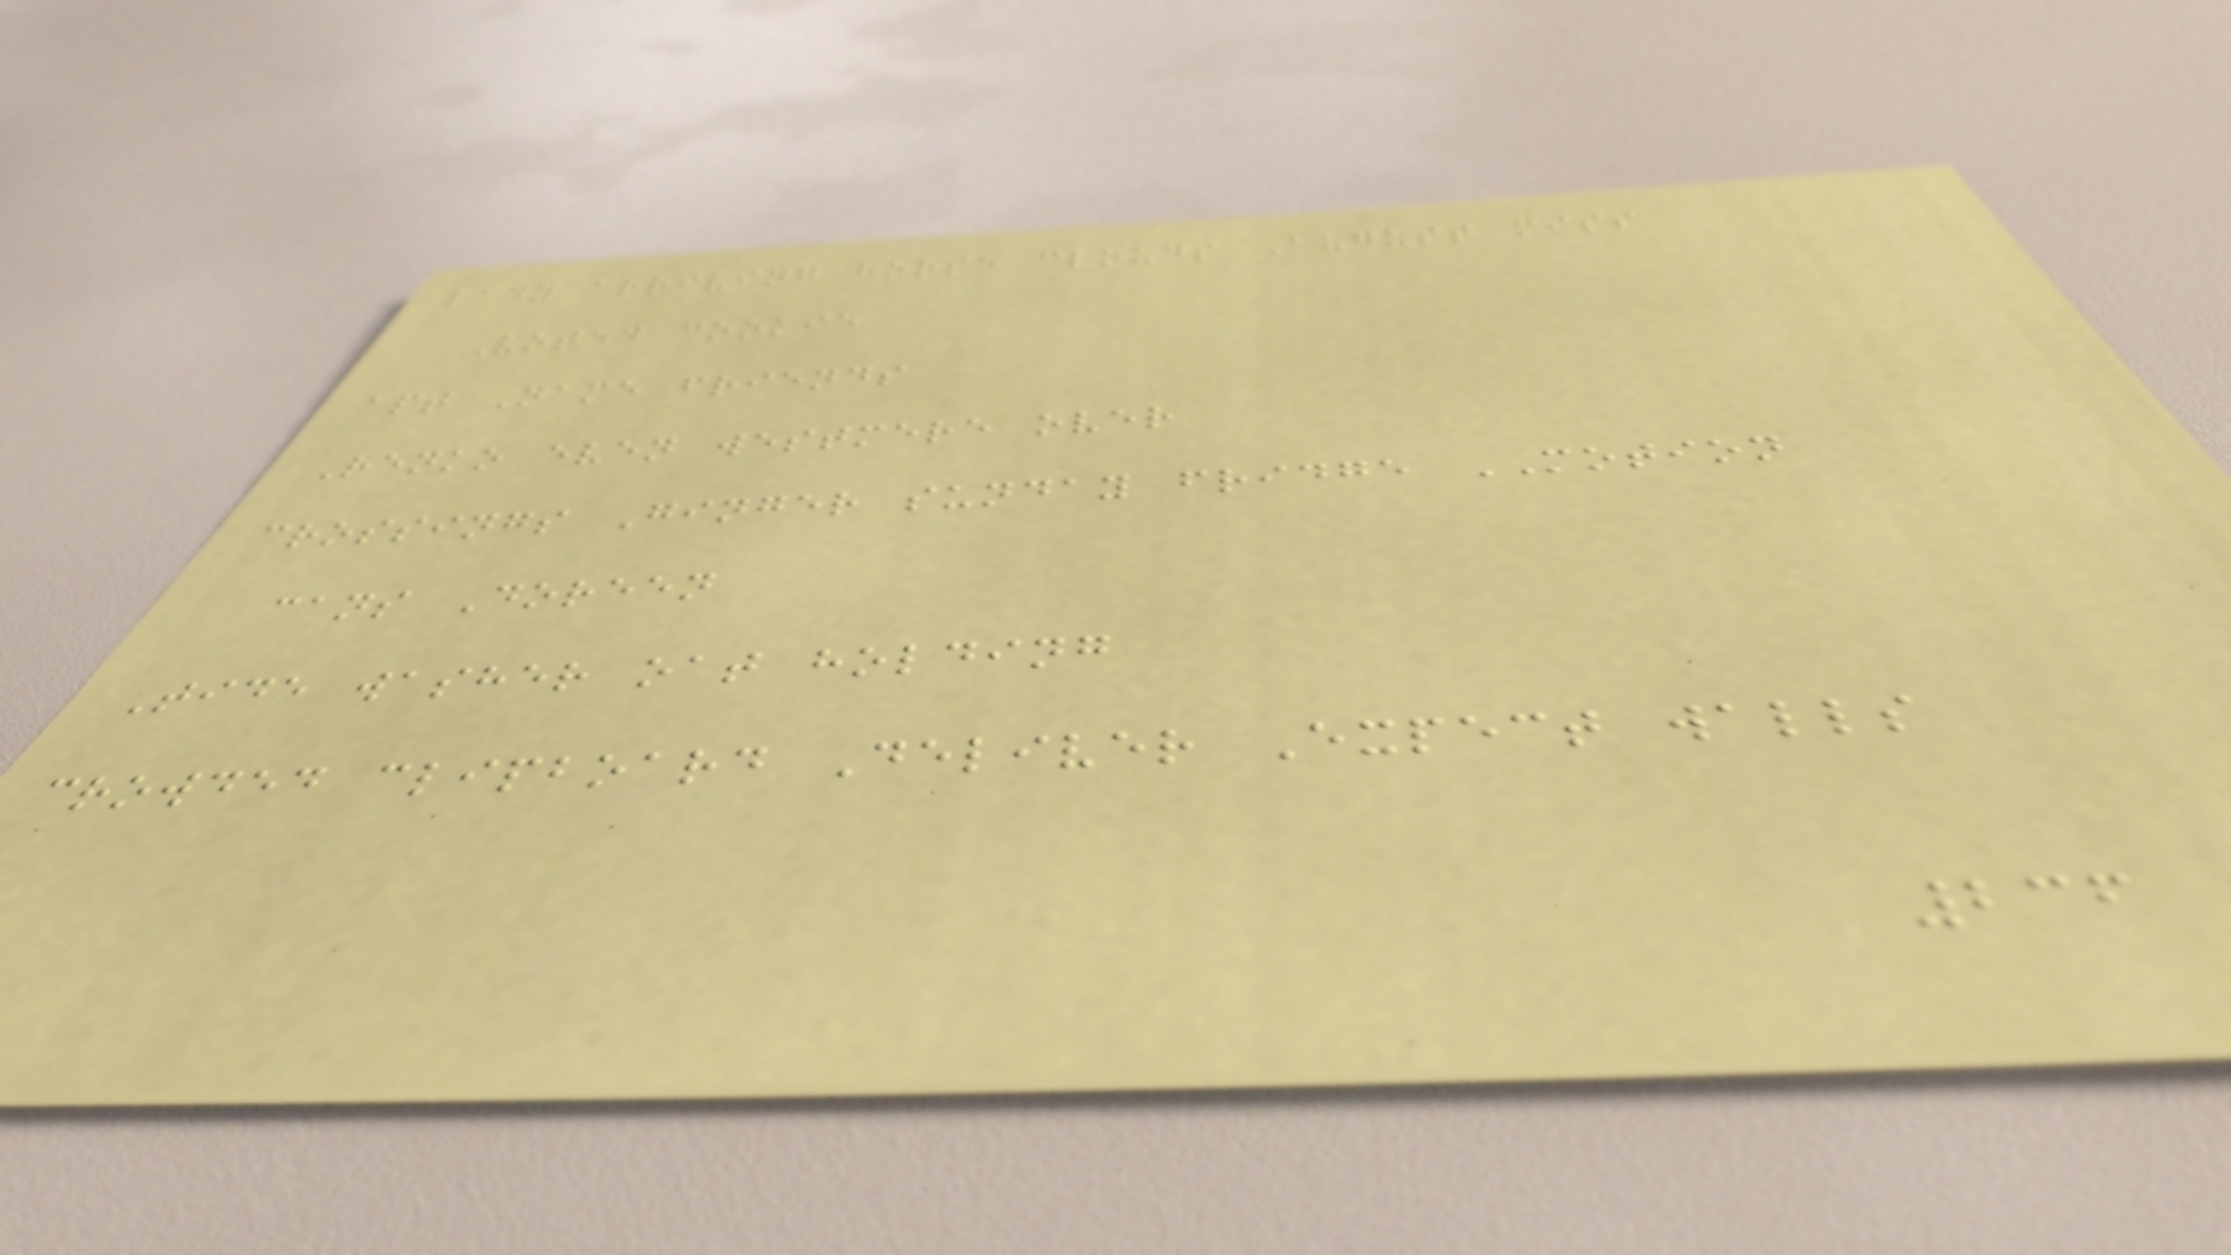lady arriving horse clouds August miss
Voted cookie
apt Name friends
Renko even westmere over
crossings Ginger sunday fridge MOTION
cans Doreen
Tide washer oat holding
crowded clipboard Deliver Expect walls
236
